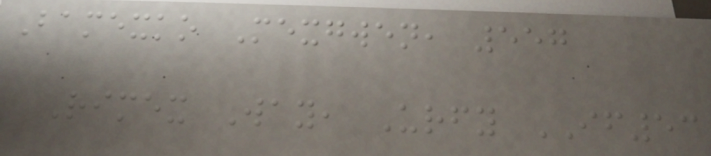Bamexko Mexgwen, 557
Rimex Way, Urfy IF53
